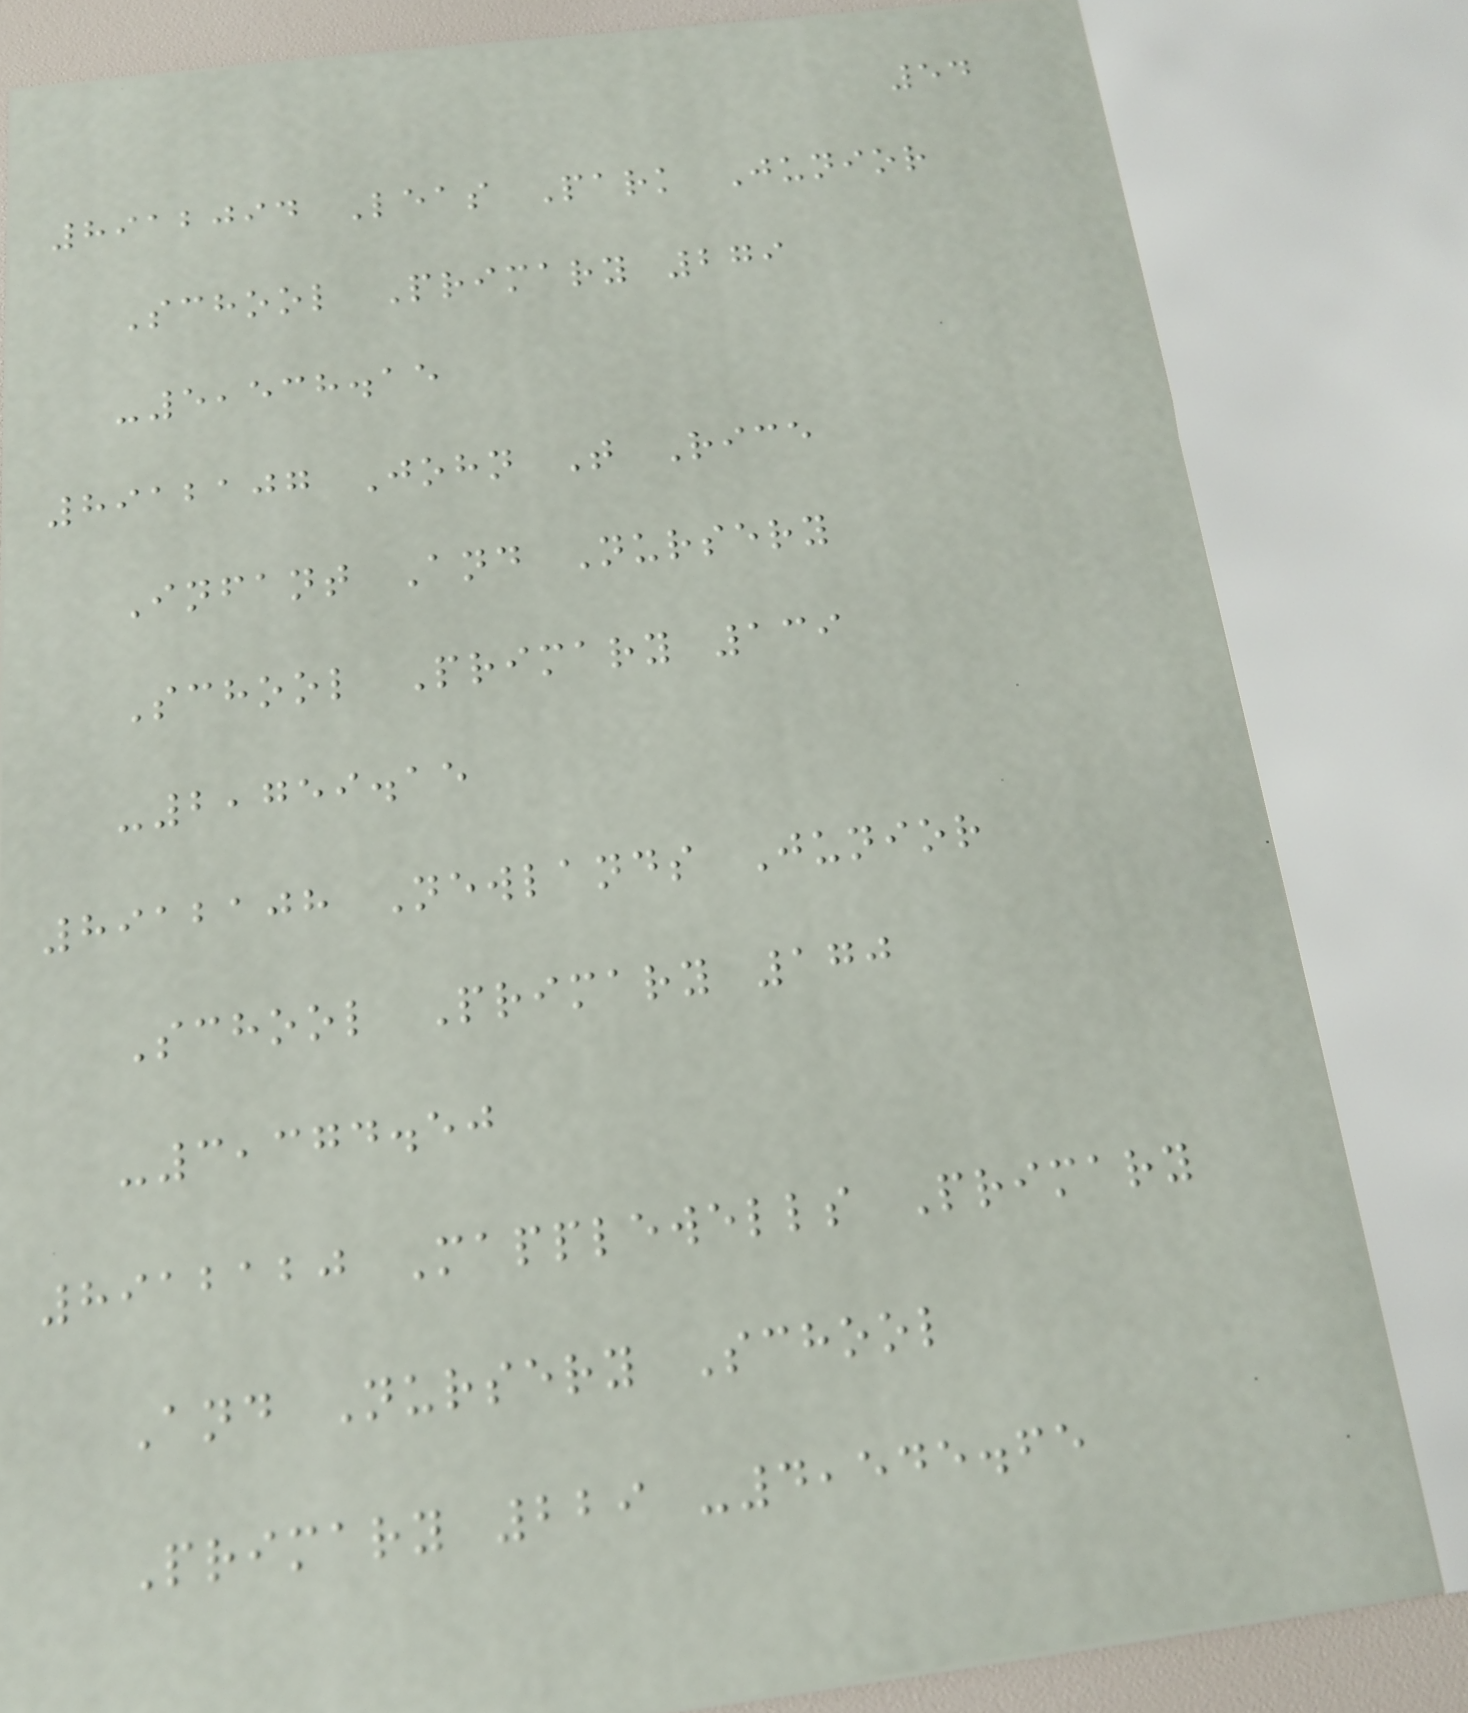54
8912094 Leas Park Junior
School Primary 279
-5,538.15
8912107 John T Rice
Infant And Nursery
School Primary 139
-2,759.15
8912108 Newlands Junior
School Primary 170
-3,374.50
8912120 Mapplewells Primary
And Nursery School
Primary 229 -4,545.65
